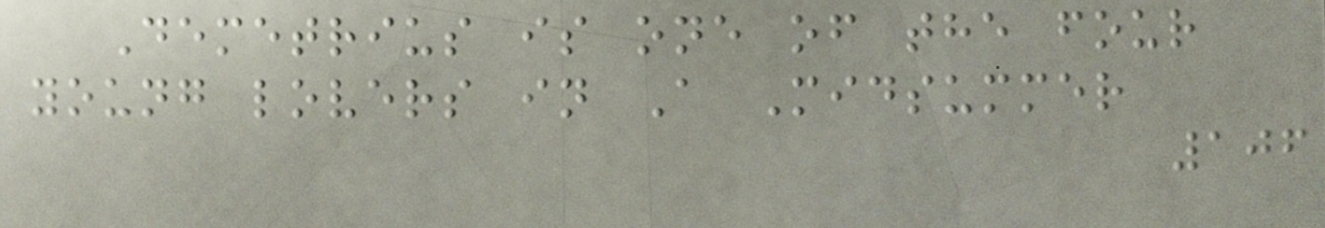Demetrius is one of the four
young lovers in A Midsummer
106
